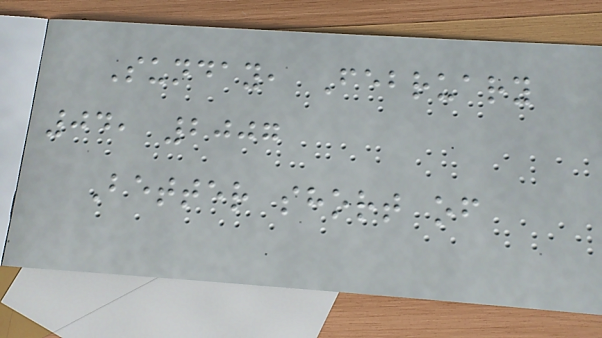Sunday, February
04, 2007
Better short of
